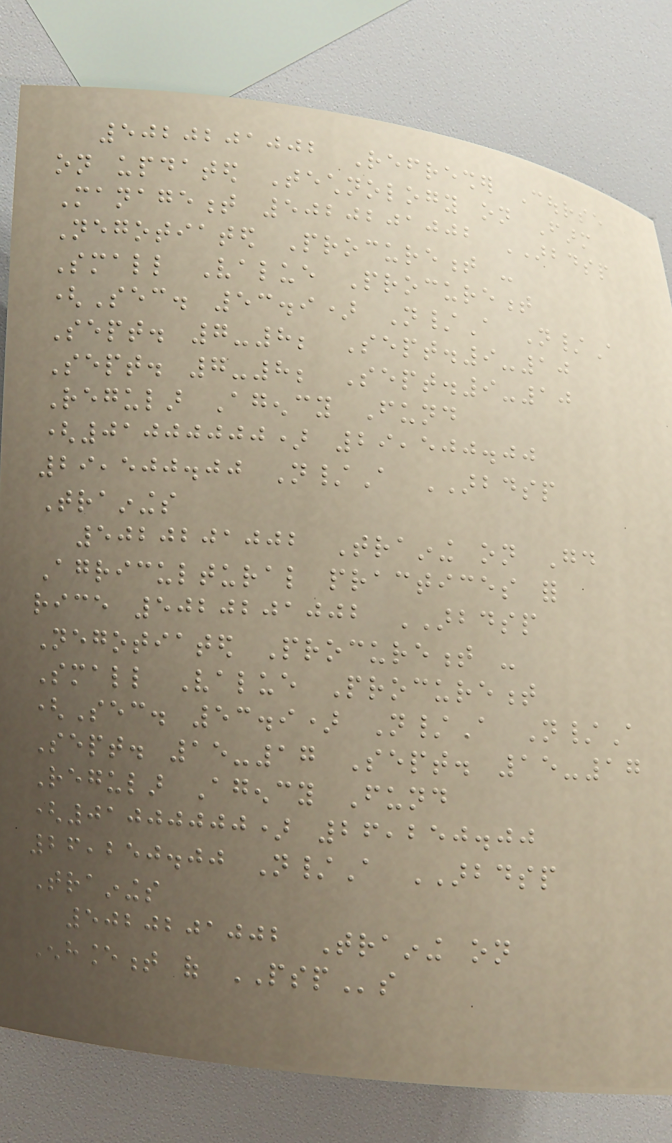5020201002 Refresher Course
on updated Technology on Farm
Management 5020201002 ARBDSP
Negotiated Procurement -
Small Value Procurement
(Sec. 53.9) N/A N/A
Sept. 7-8; Sept.9-10
Sept. 7-8; Sept.9-10
Regular Agency Fund
(01000000) 29,500.00
29,500.00 N/A ARBDSP
Trainings
5020201002 Training on Good
Agricultural practices for
rice 5020201002 ARBDSP
Negotiated Procurement -
Small Value Procurement
(Sec. 53.9) N/A N/A
Sept. 15-17 Sept. 15-17
Regular Agency Fund
(01000000) 26,250.00
26,250.00 N/A ARBDSP
Trainings
5020201002 Training on
Enhancement of PSPs
